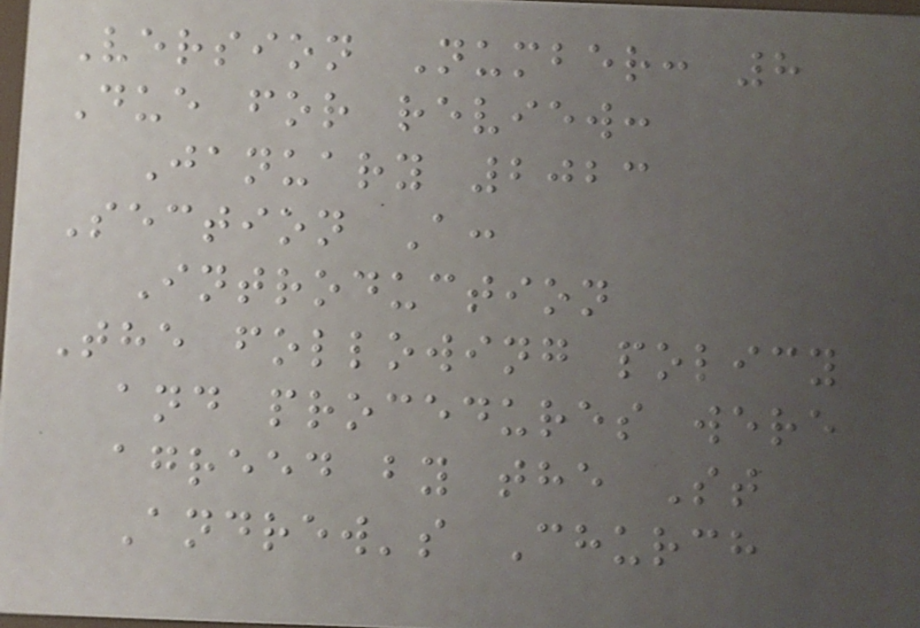Version Number: 8
Due for review:
January 2023
Section A:
Introduction
The following policy
and procedures were
agreed by the St
Andrew's Church
